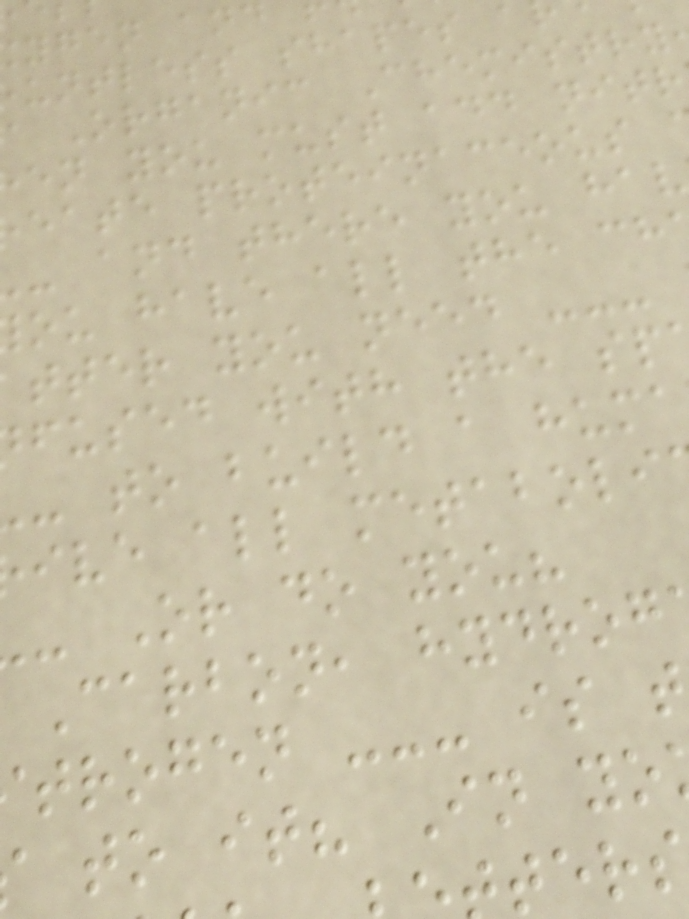ygen an
untless shapes a
Organic Chemistry
en you must add nitr
eate proteinaceous
- and there you hav
ou have all the ch
tter you need ---
fused with the sp
- to build a huma
ive all metaboli
- Or do you?
Carbon, hydrog
trogen --- is t
to it? In yo
